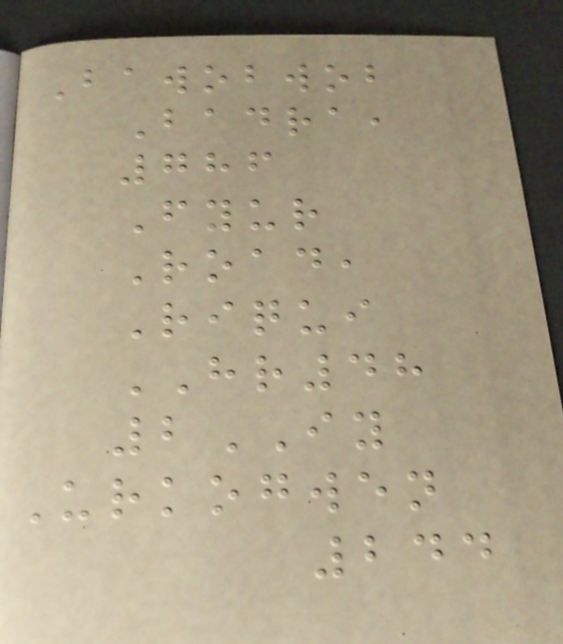Bawobwob
Badra,
786
Fyur
Road,
Riqui
HR48
2IY
Urkogwen
244
